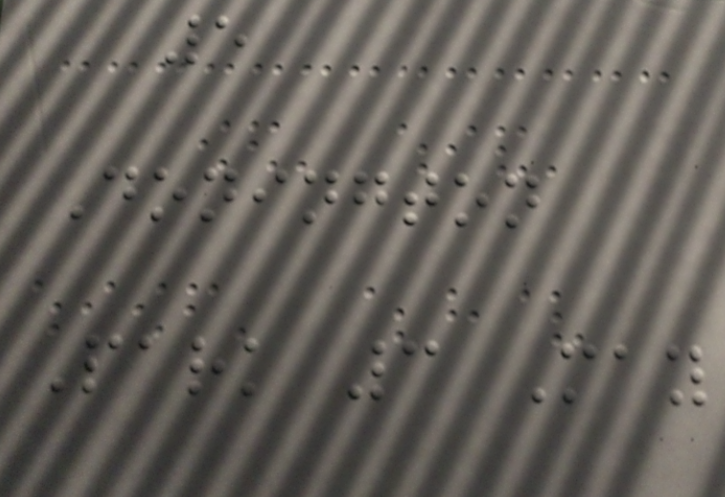5
Donington
Park 3 May
